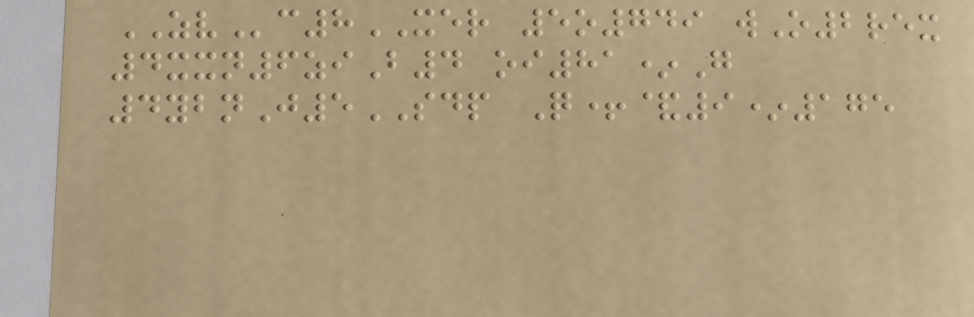ZVc8XER 5o749 wO2rex
4xxn6ziB4 oi81*G
4ybnJ5SDP Q+&9*175
